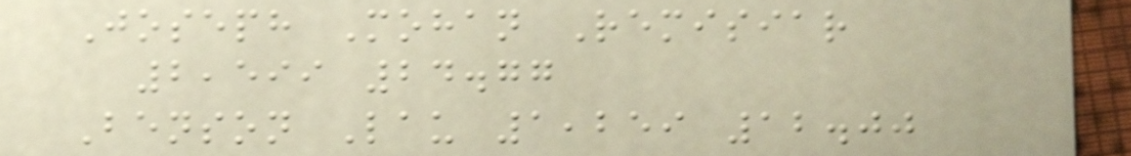Joseph Mohan Remisiar
2,599 24.77
Benson Lau 1,259 12.00
